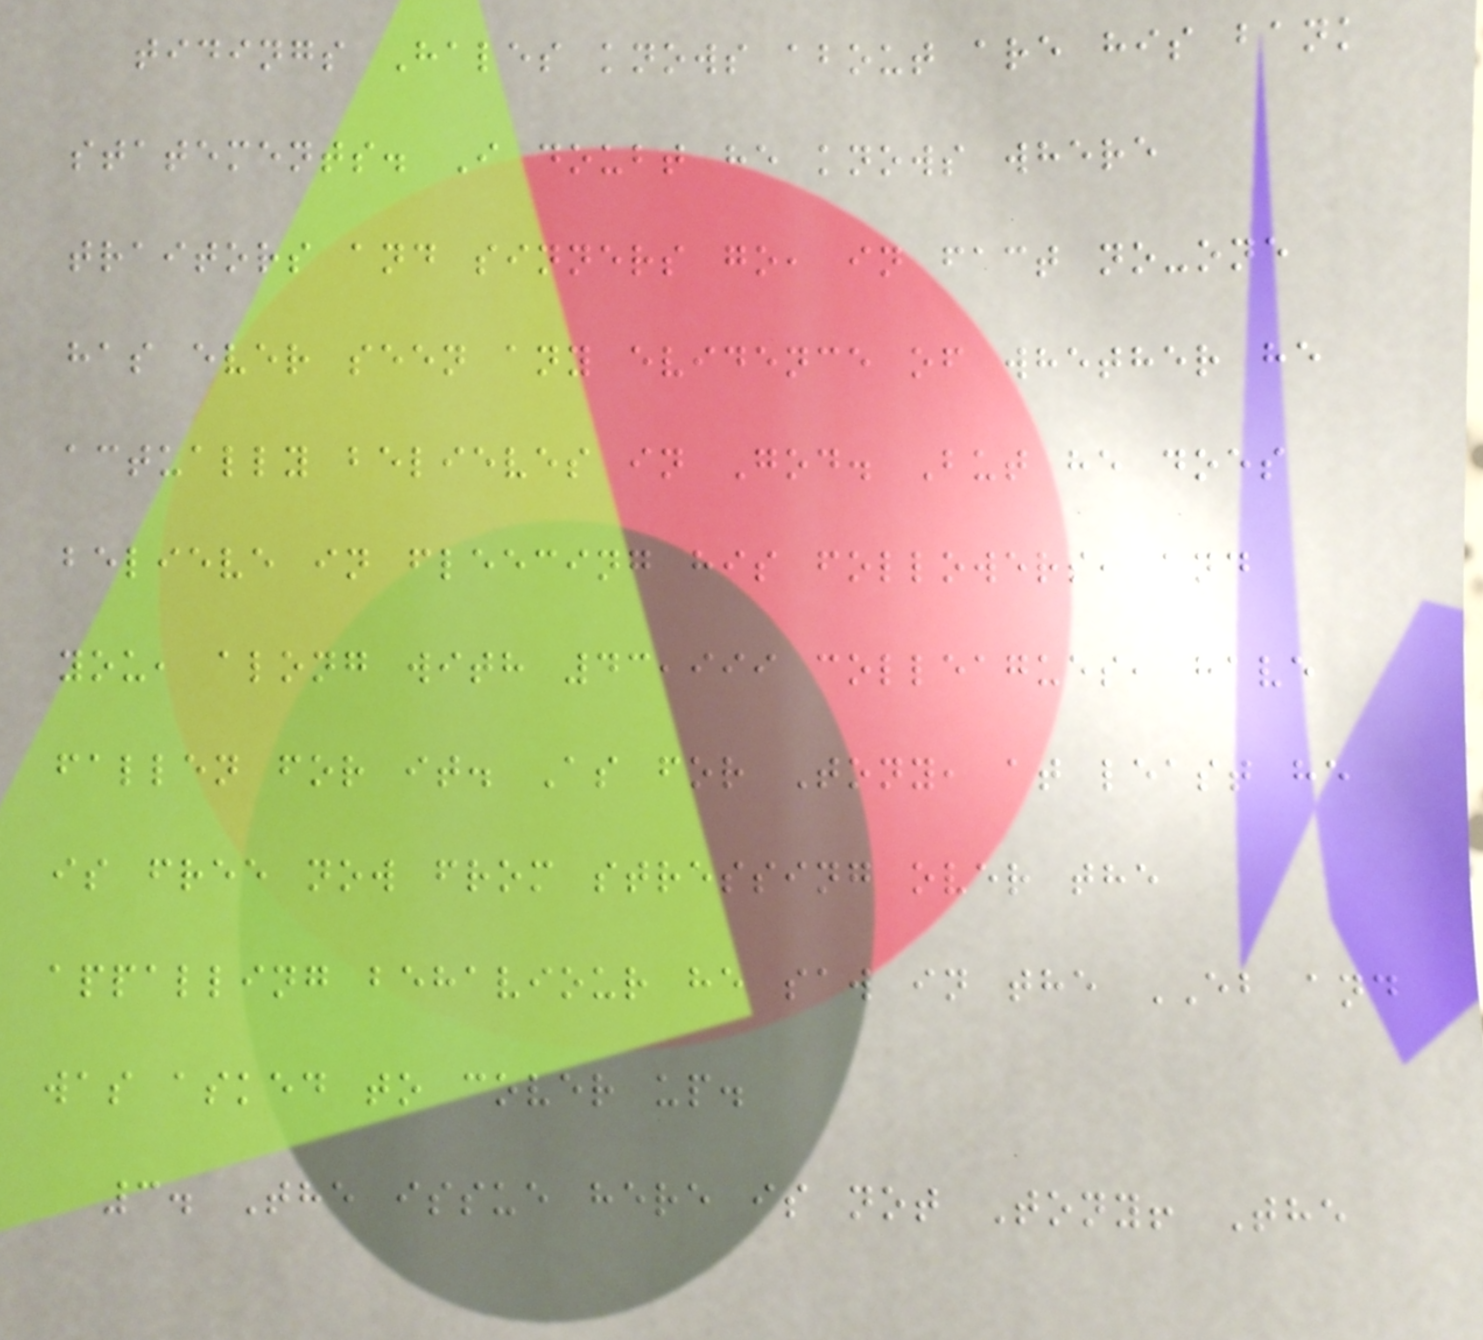tidings Hales knows about are his bank
statements. I doubt he knows where
traitors and sinners go, in fact no-one
has ever seen any evidence of whether he
actually believes in God. But he does
believe in fleecing his followers, and
you, along with 43,999 colleagues, have
fallen for it. As for Tony, at least he
is free now from stressing over the
appalling behaviour he saw in the EB and
was asked to cover up.
3. The issue here is not Tony! The
